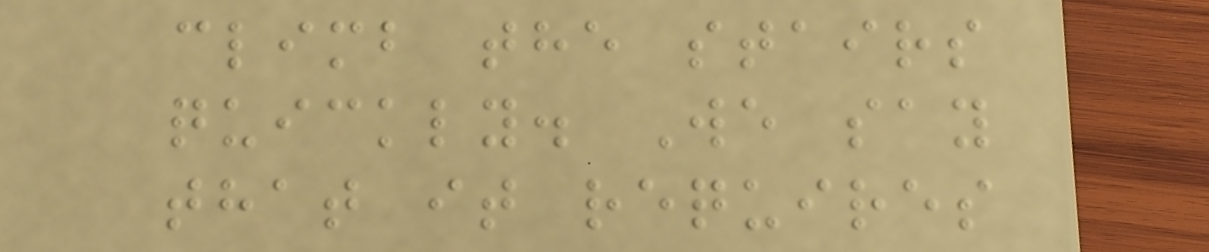climb the stairs
quickly. We say
that it requires
